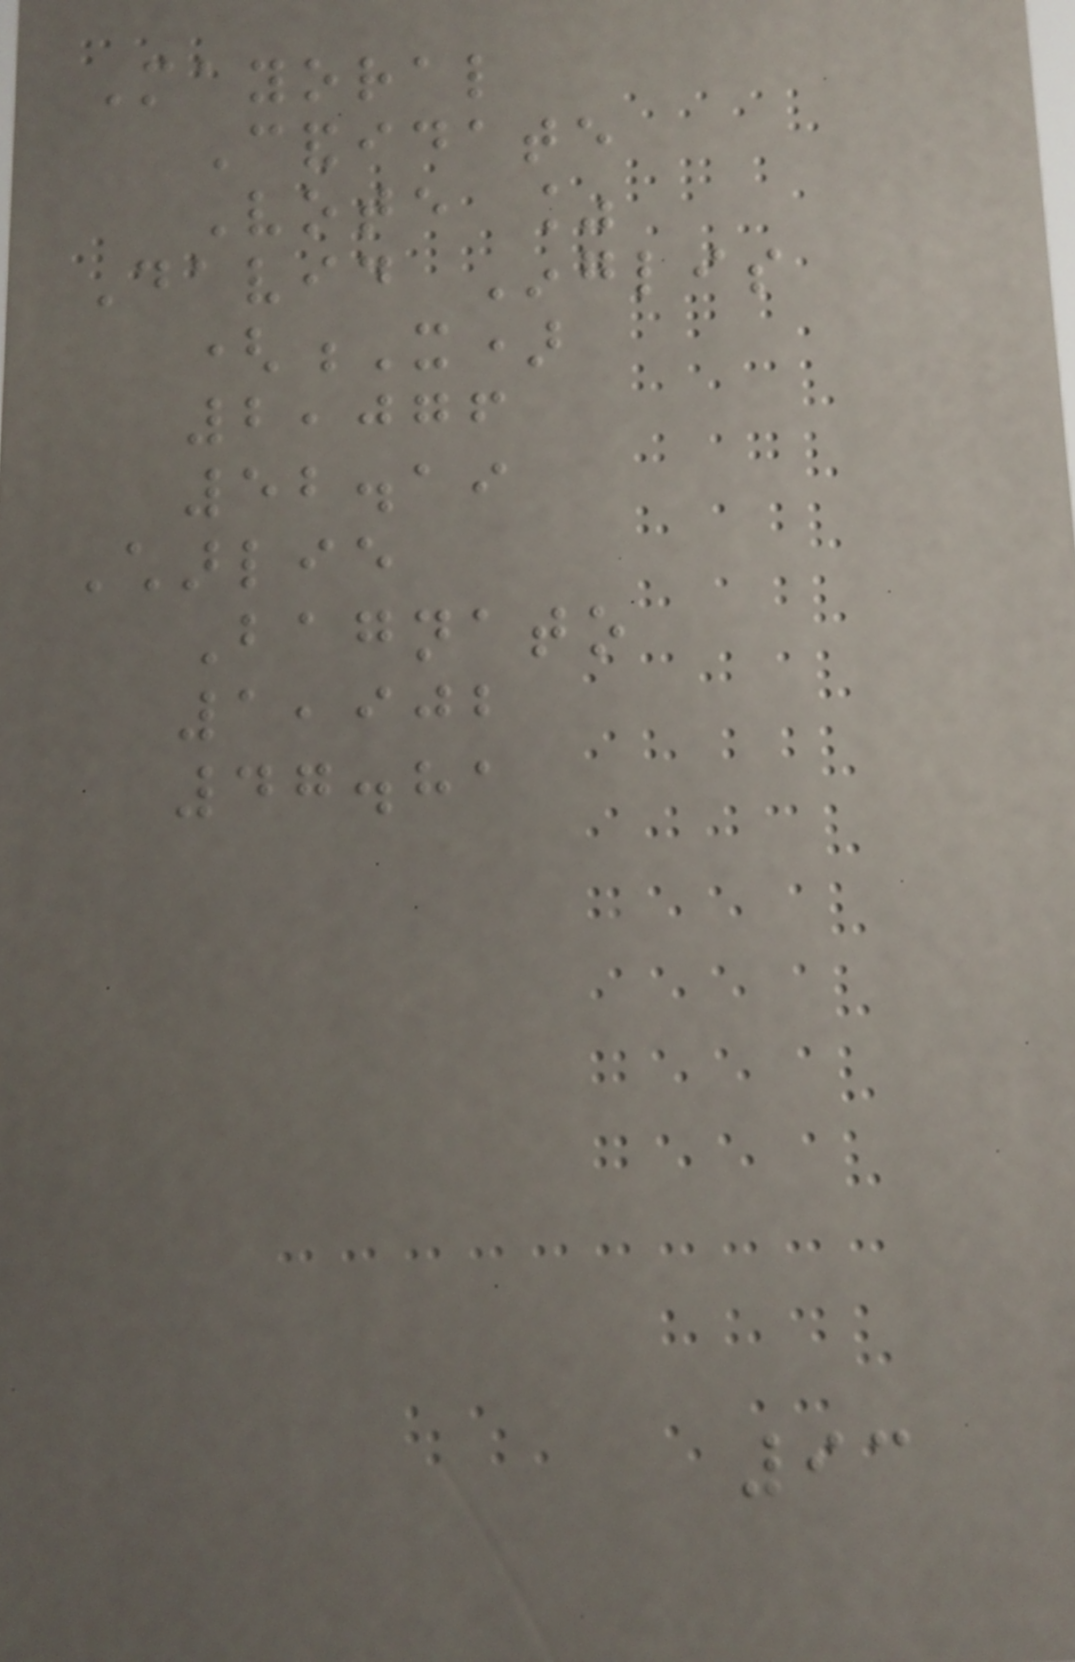Mayoral
Candidate
Vote %
David Inglis
(X)
2,076
52.19
Charlie
Bagnato
1,902
47.81
93
